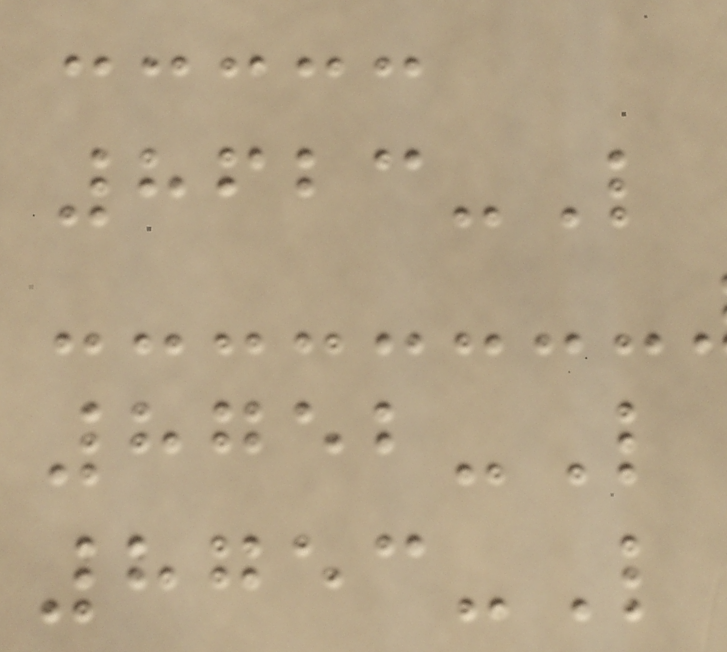8623-L
8752-L
8753-L
